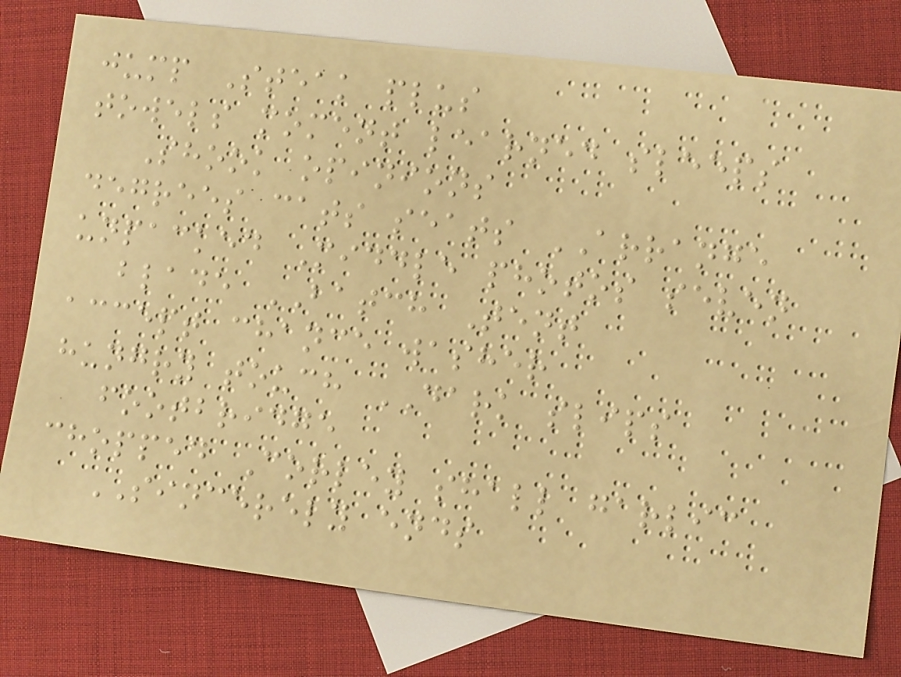jump Steak plus
towels moment learned sleeps
Shook opinions
degrees cats seats ARRANGE
unpacked Middle photos seven
blade BATCH Tent
accept chance washer
hungry touch DARK slips
footbridge
chopped Corley shall garlic
SINCERELY ends
